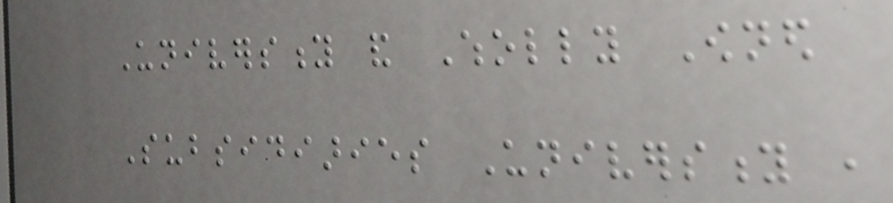University and Wholly Owned
Subsidiaries University ,
